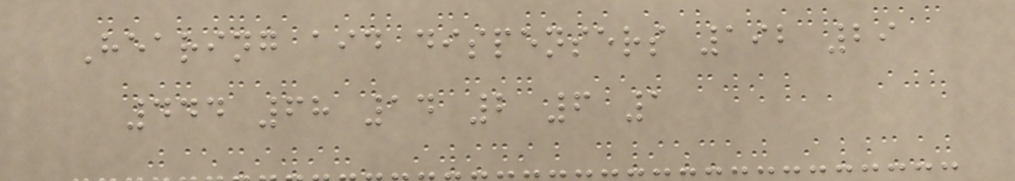Hearing aid dispensers 192 29
444 68 14 2 6 1
